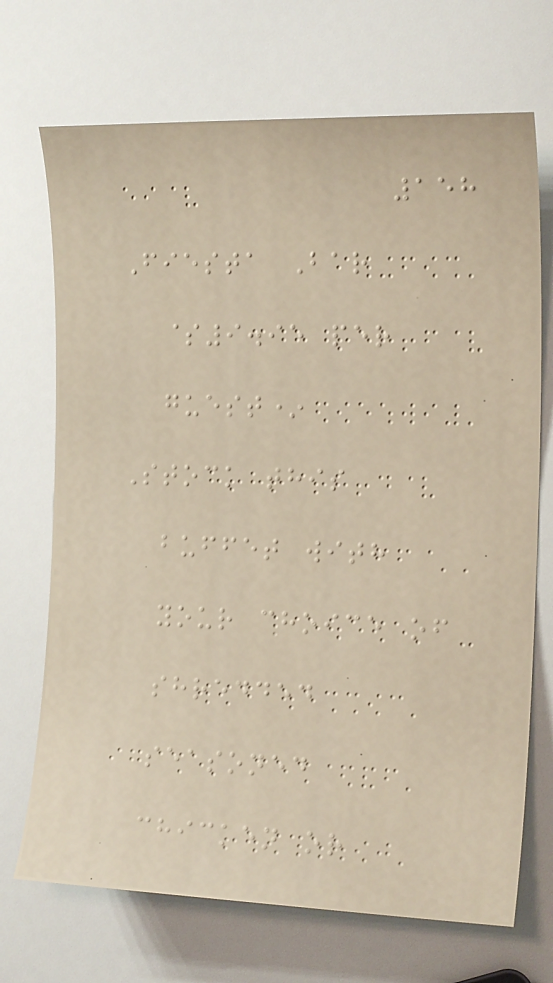158
Fiesta Bar
$9.95 per
guest*
Stock this
buffet with
your choice of
shredded
seasoned
chicken or
